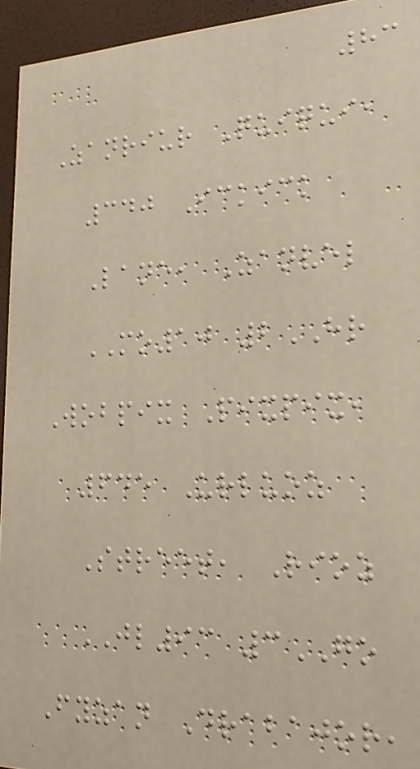83
Zanriur Quiqui,
340 Ickick
Lane, Zanvel
MO10 2HR
Wobpix Pixpix,
645 Urluoz
Street, Rioz
JL93 3GO
Fyzan Drabajor,
